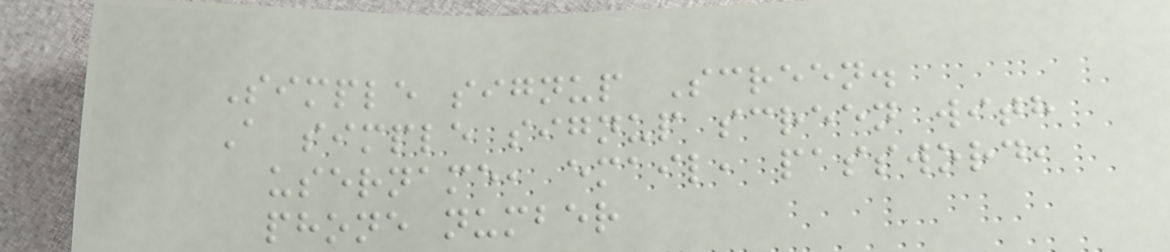Simple signup Screen.
A simple signup screen with
username, email, password,
phone number
